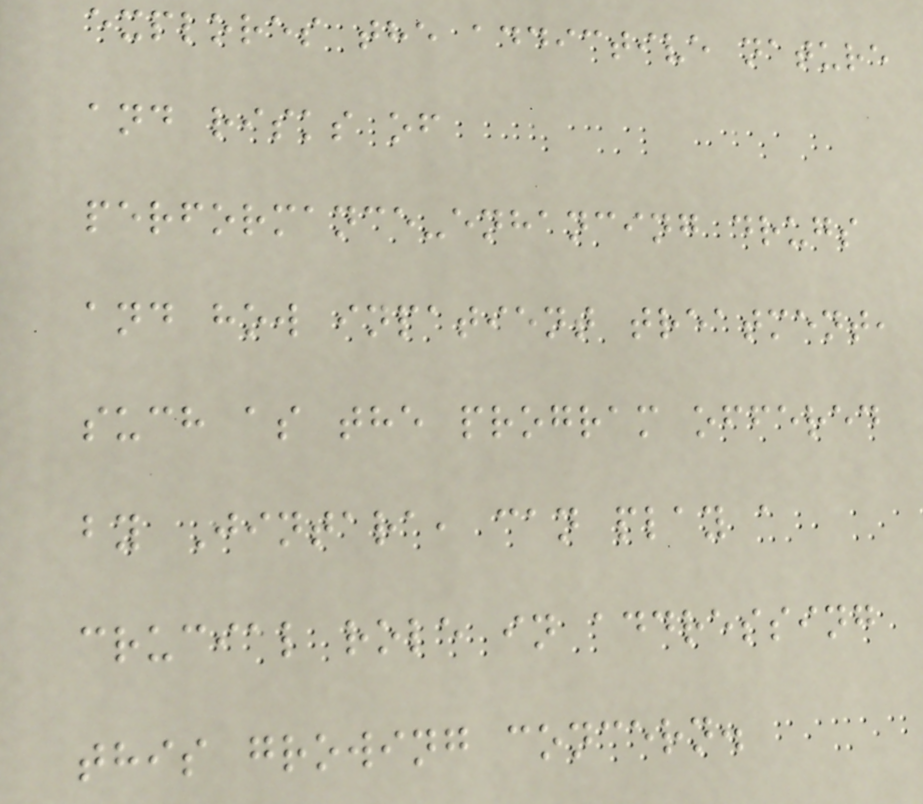explores the addictive nature
and risks of
performance-enhancing drugs
and how inpatient treatment,
such as the program offered
by Jintara, can play a
crucial role in addressing
this growing concern.
